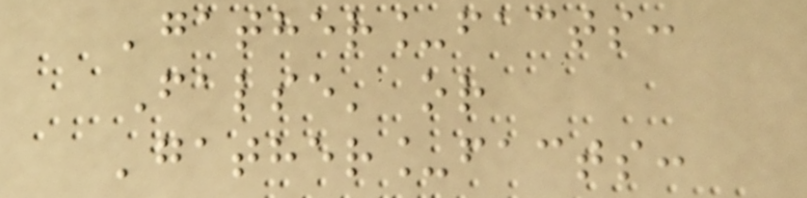'gather_facts:
False' or
'gather_facts:
